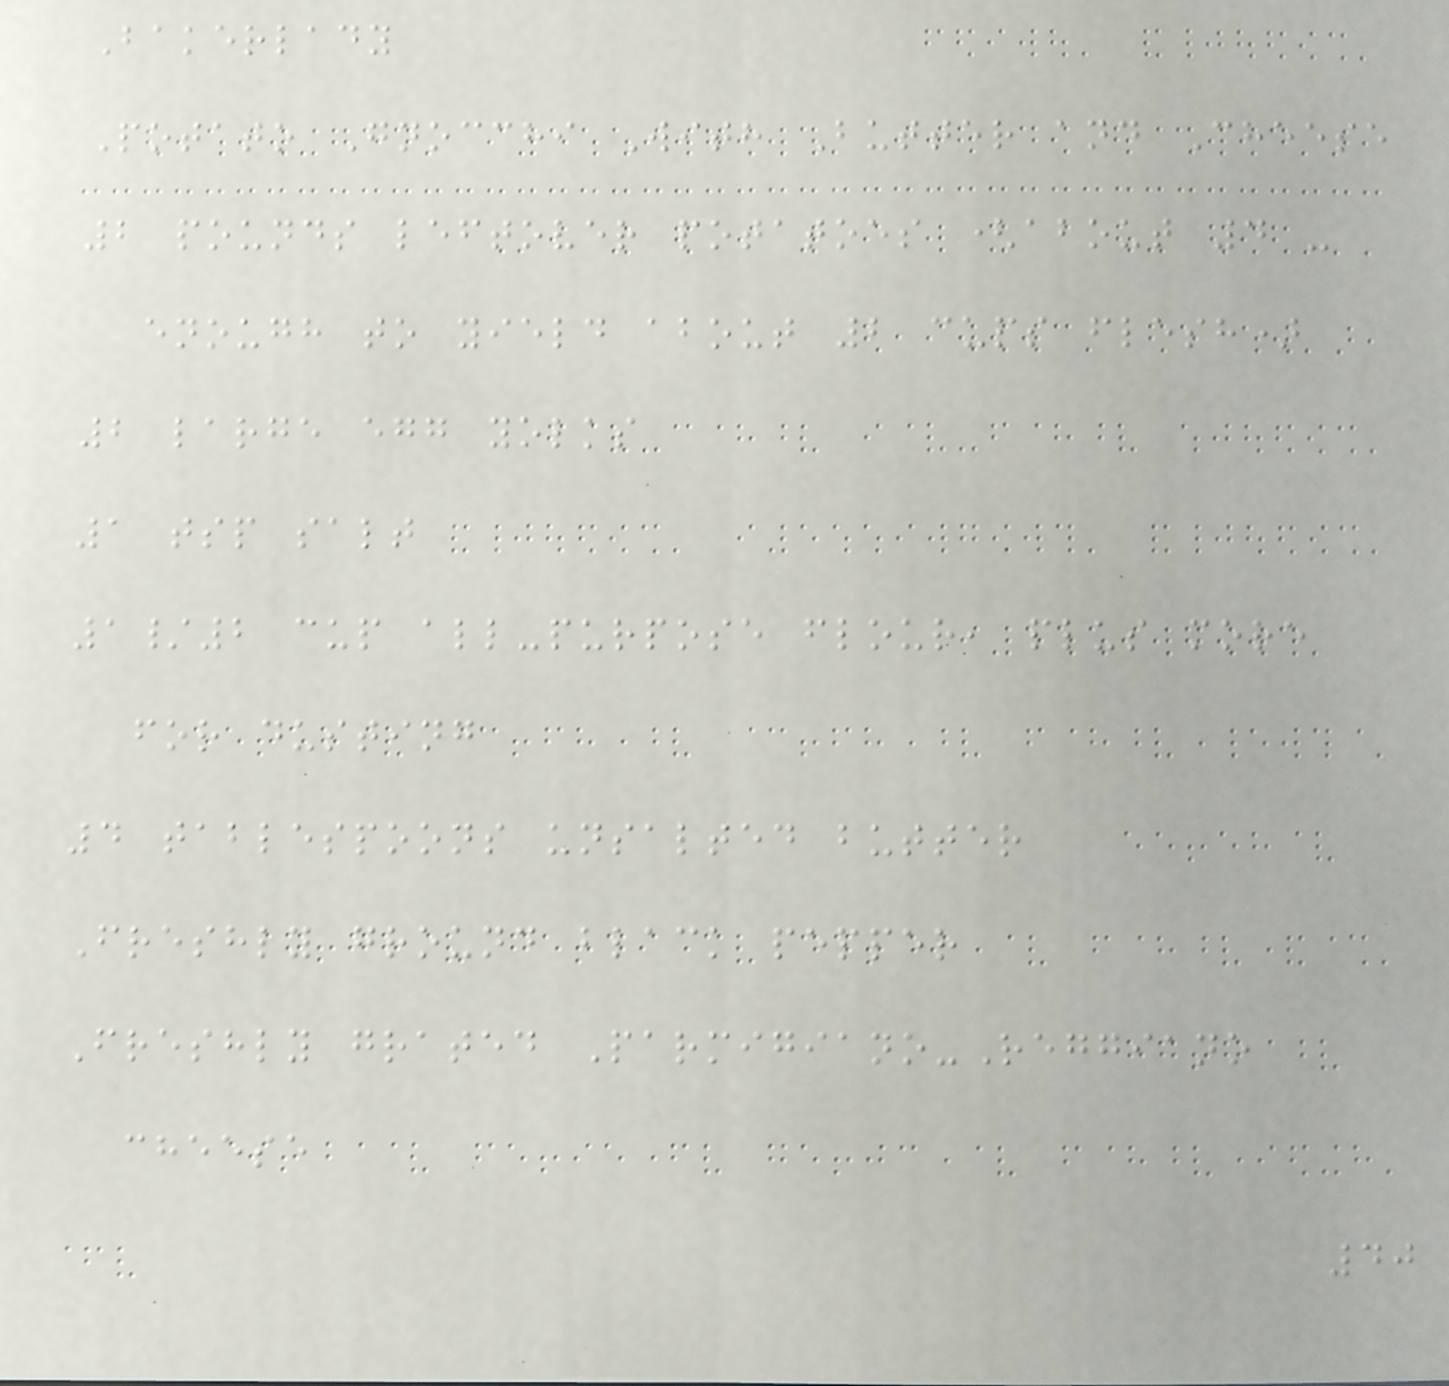Bakerlady
Potato Gnocchi With Butter and Cheese
2 pounds leftover potatoes (about 4 -
enough to yield about 2 cups flesh)
2 large egg yolks
1 tsp salt
1/2 cup all-purpose flour, plus more
for dusting
4 tablespoons unsalted butter
Freshly ground black pepper
Freshly grated Parmigiano-Reggiano
cheese
40
